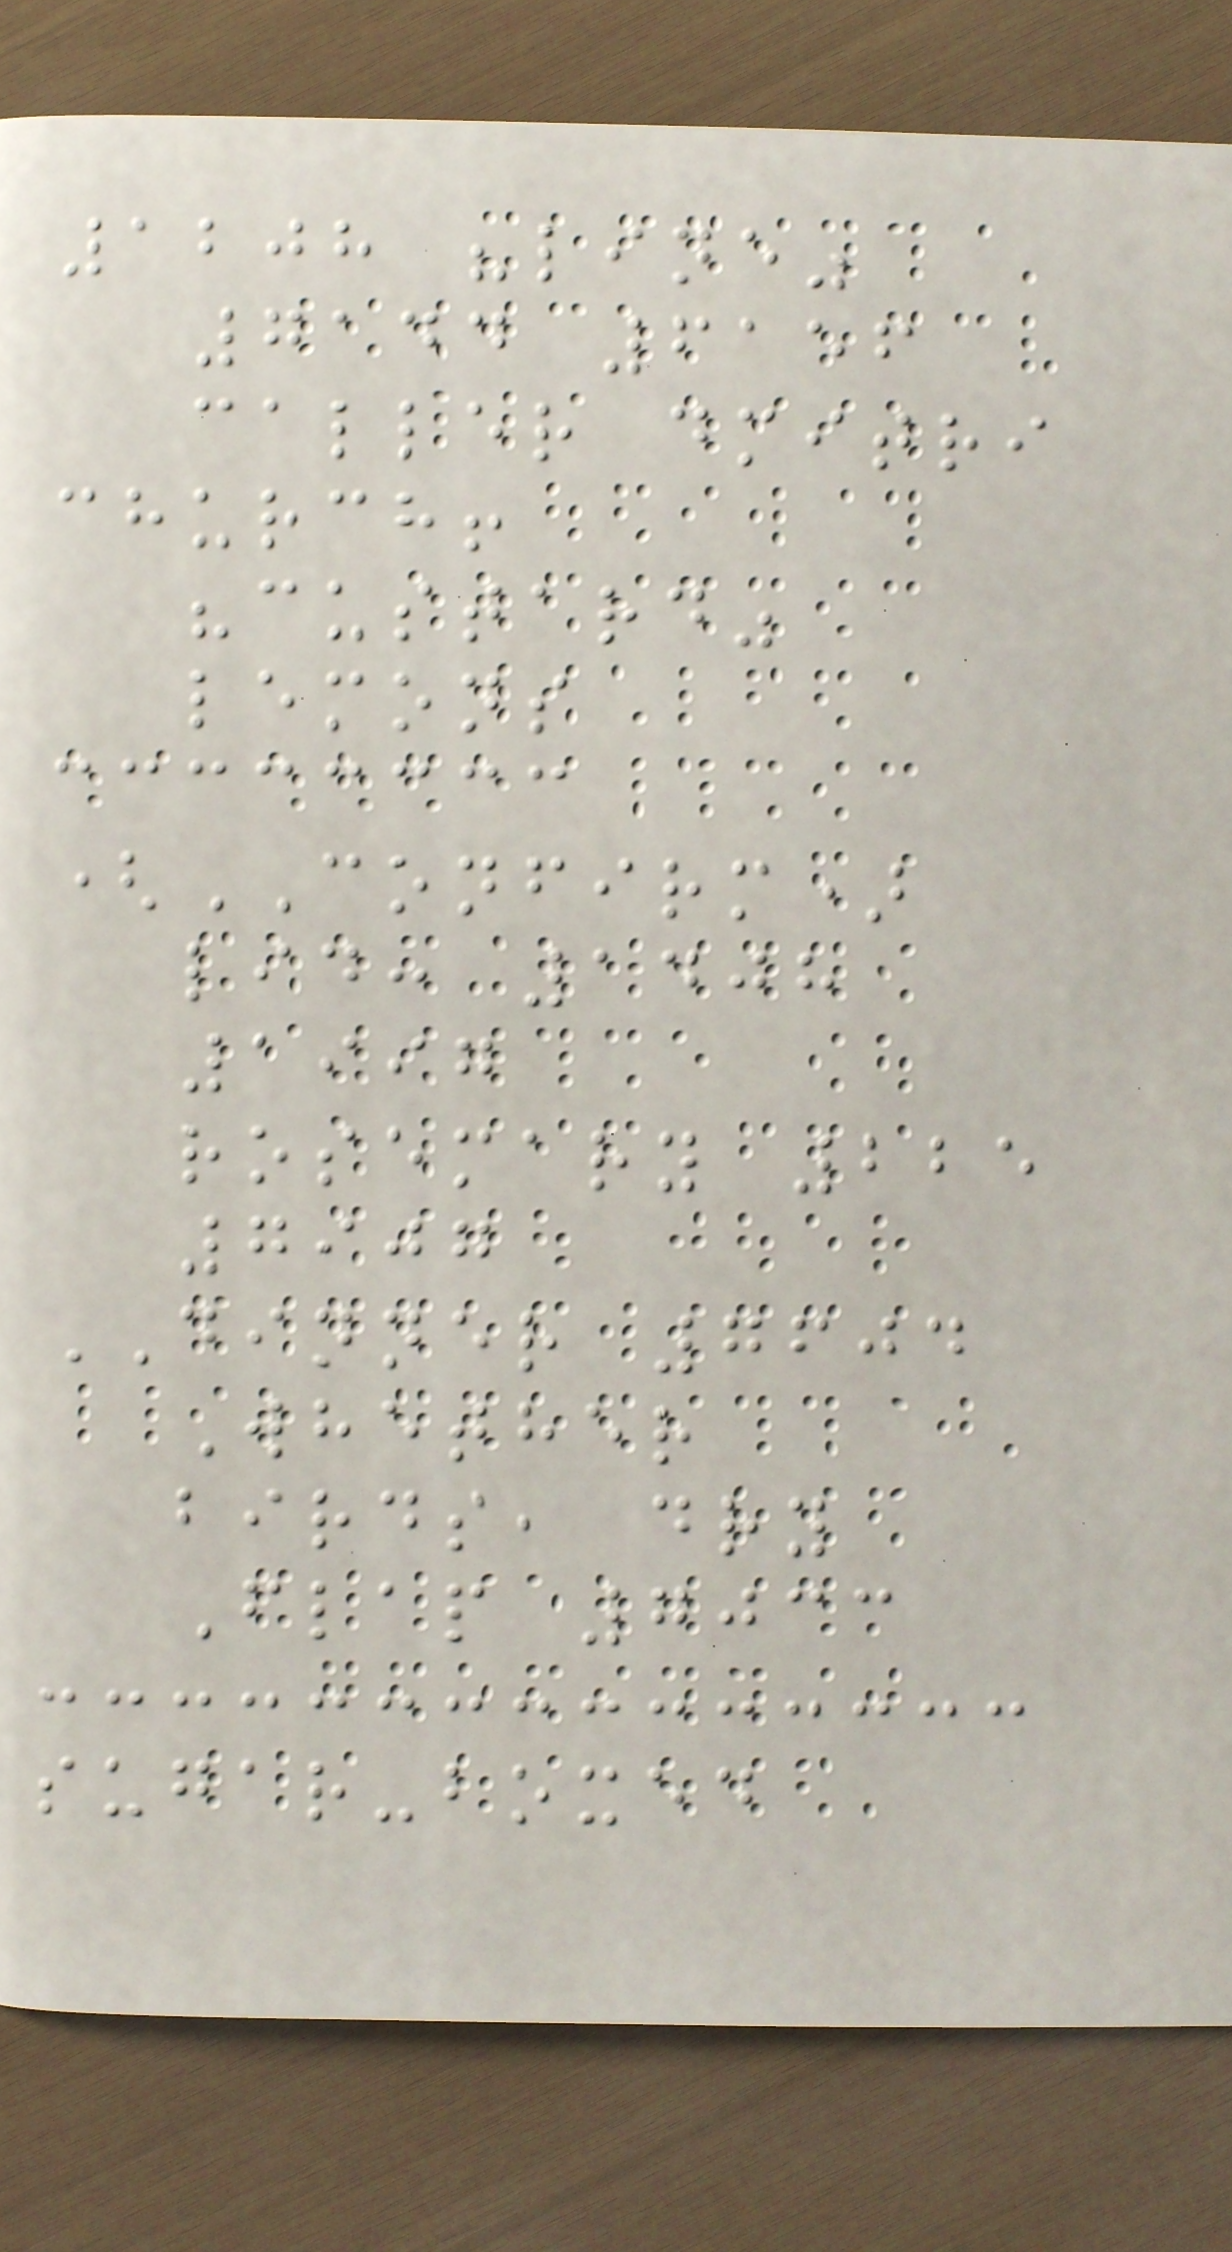1208 "line"
7144 6156
caller dmitri
church!
"custard"
lemons
(CONFIRM)
lid: 1408
1997
rosemary 225
7907
DINNER 7604
Whether
birds, dry
Flap 7033
sugar-boxed
